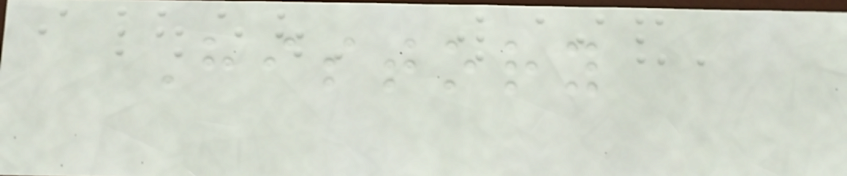History
